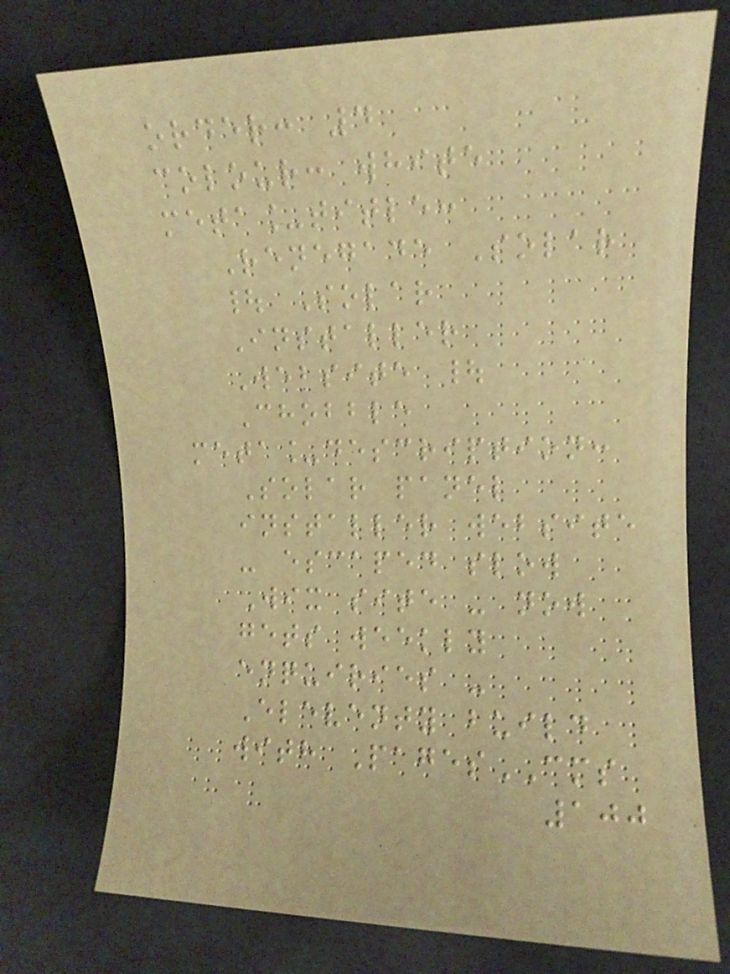order: 4
colour: white
meta_title:
Renegade Solar
| Solar
Installer
Website |
Chobble
meta_description:
Solar panel
installer website
- escaped slow
Wix site - now
gets weekly
enquiries -
Eleventy build
with PagesCMS
100
